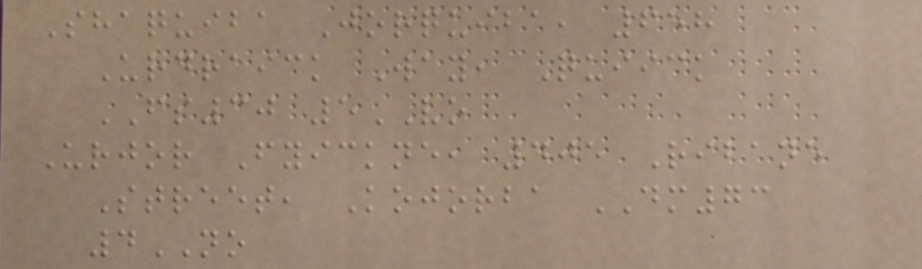Shaquiba Jorquiba, 658
Urdraick Way, Quiick
FS30 5VO
Urjor Fyickne, 405 Ribane
Street, Kojorba DM73
4NO
